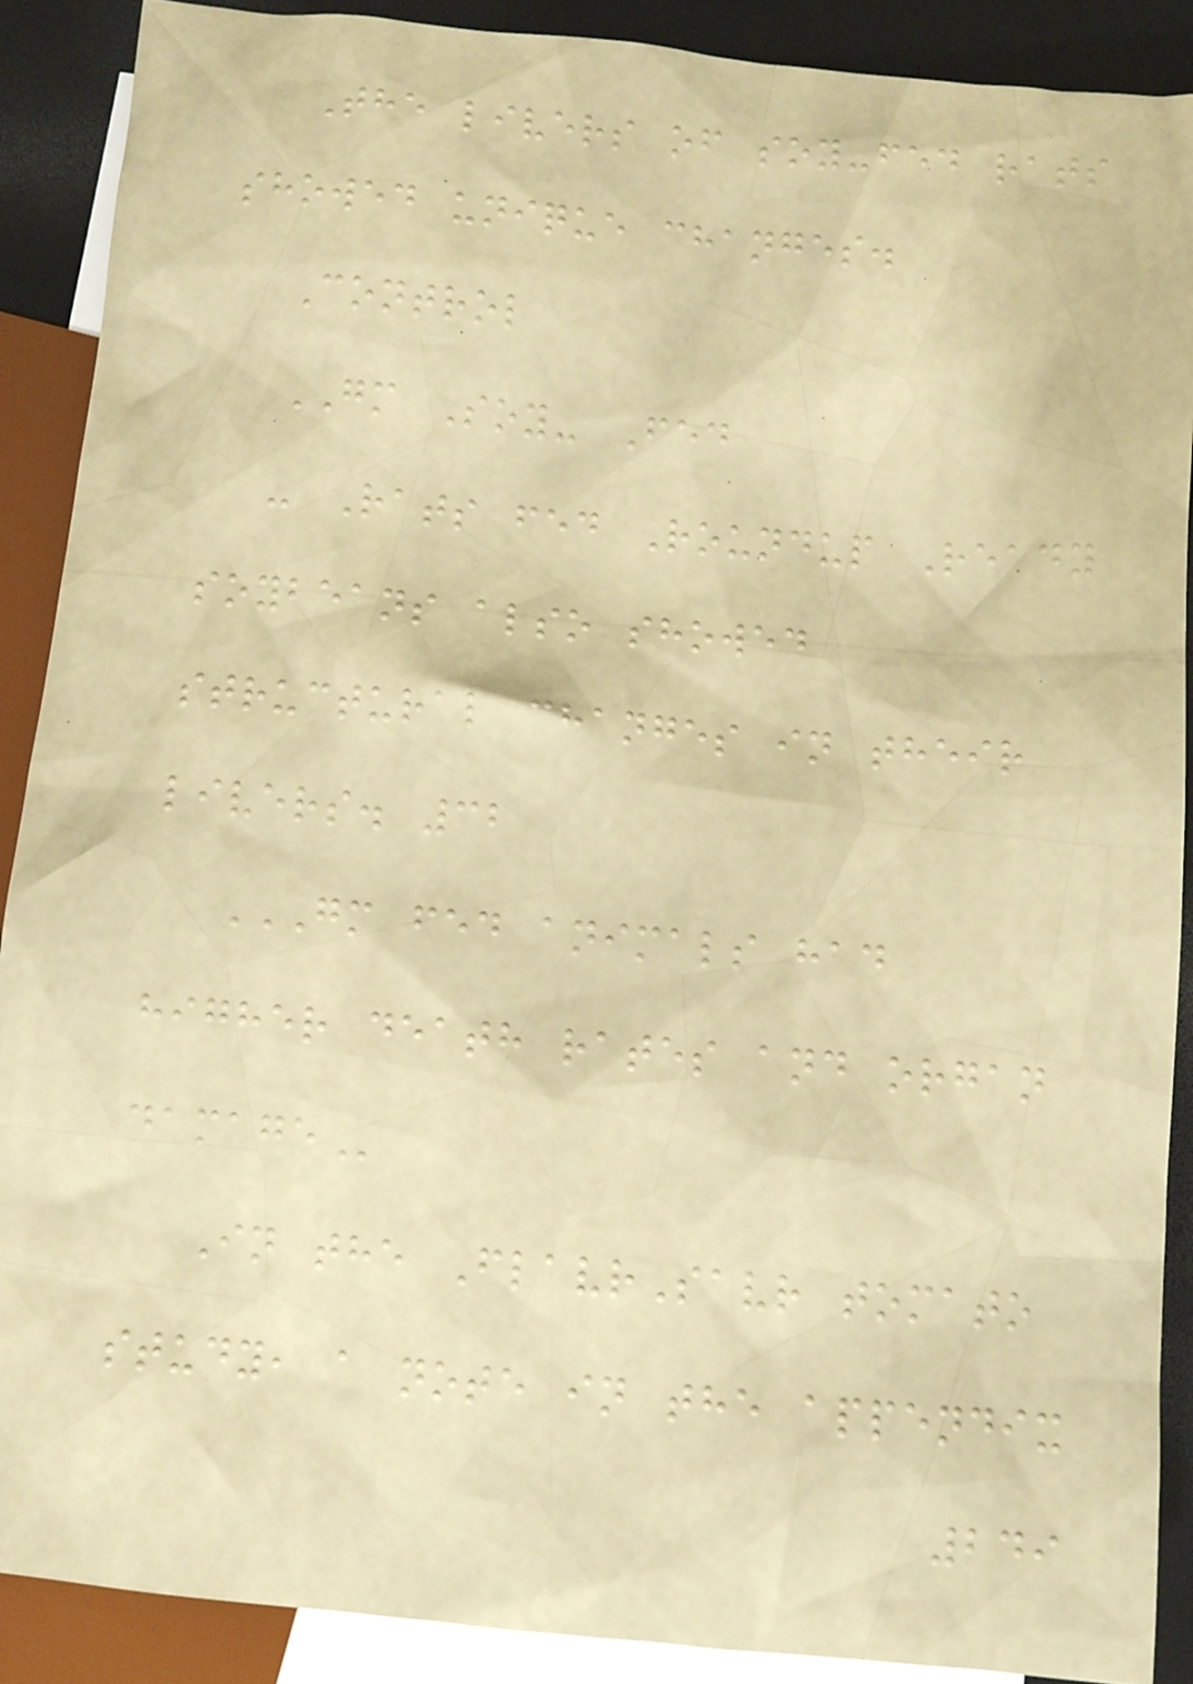The livers of soy-fed rats
showed unique changes.
Control
GM Soy- Fed
- Rats fed Roundup Ready
soybeans also showed
structural changes in their
livers. 32
GM FED ANIMALS HAD
HIGHER DEATH RATES AND ORGAN
DAMAGE
In the FlavrSavr tomato
study, a note in the appendix
249
